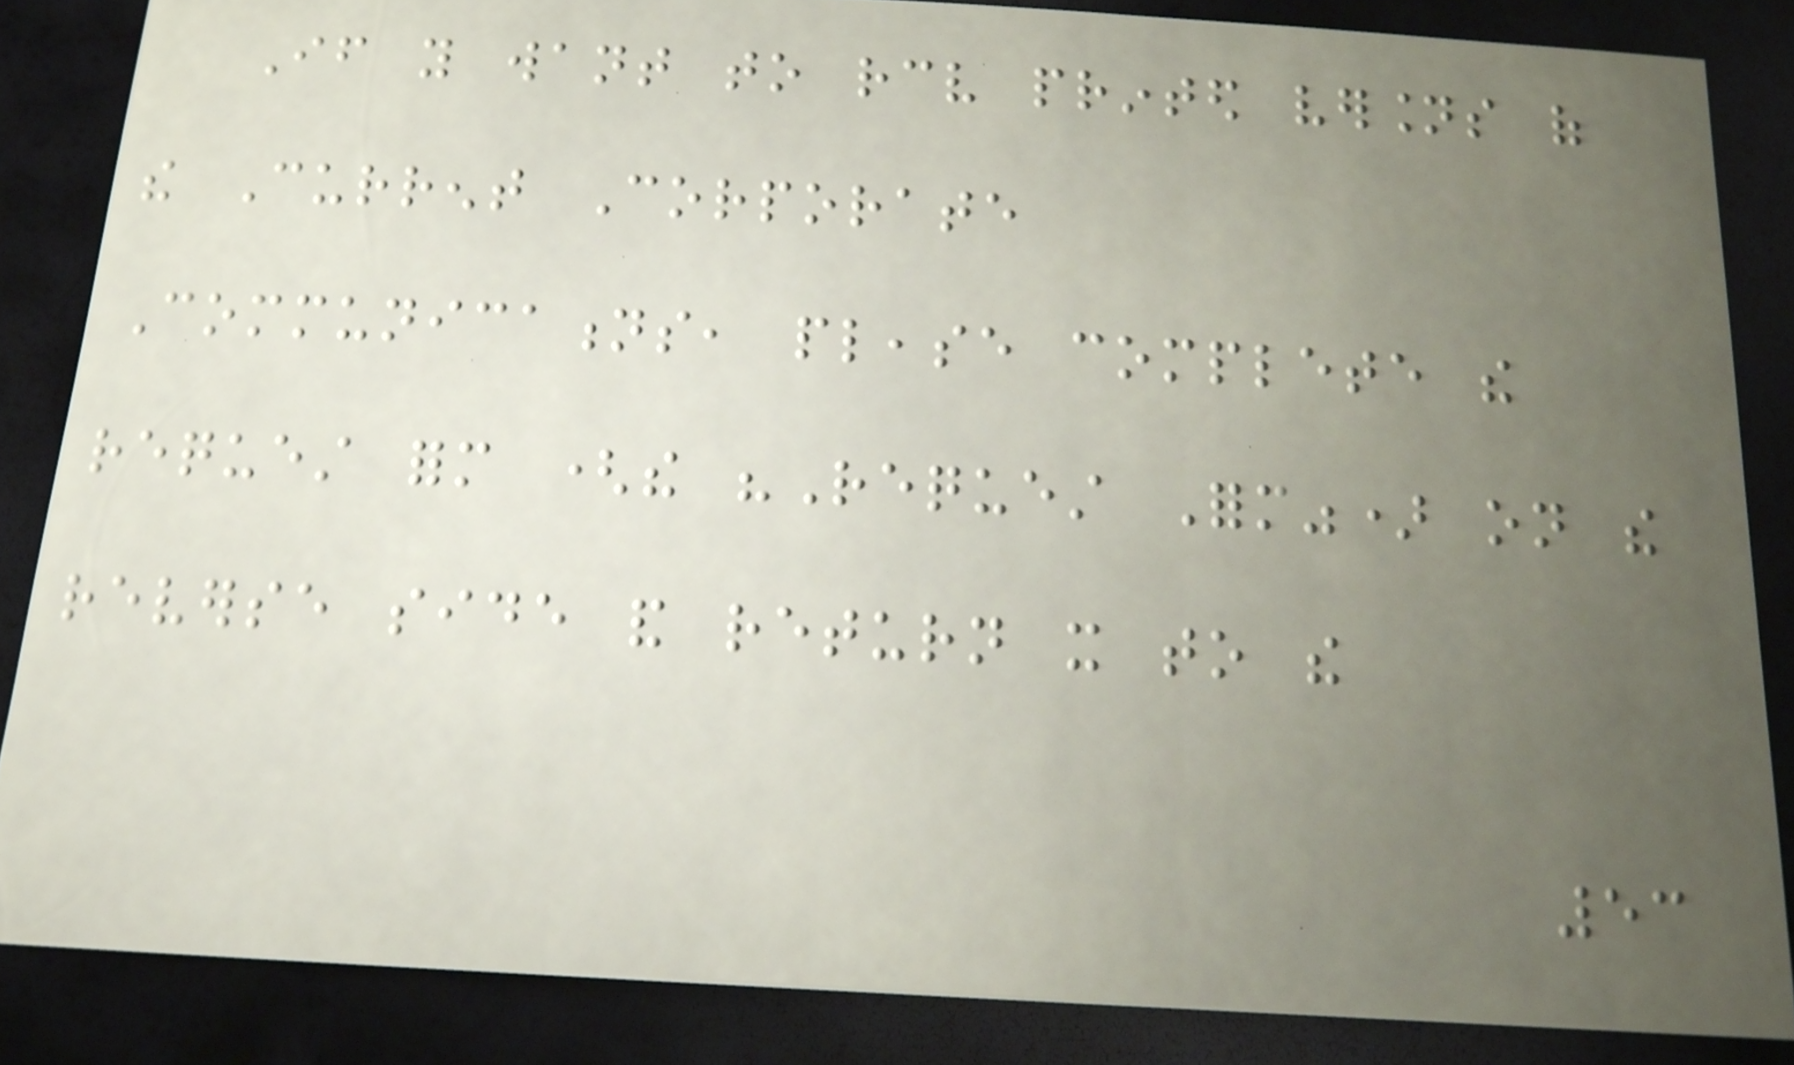If you want to receive printed versions of
the Current Corporate
Communications, please complete the
request form (the "Request Form") on the
reverse side and return it to the
53
